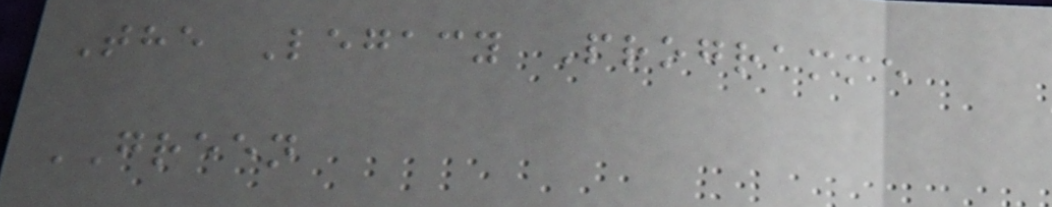The Legacy Programme
GREEN
